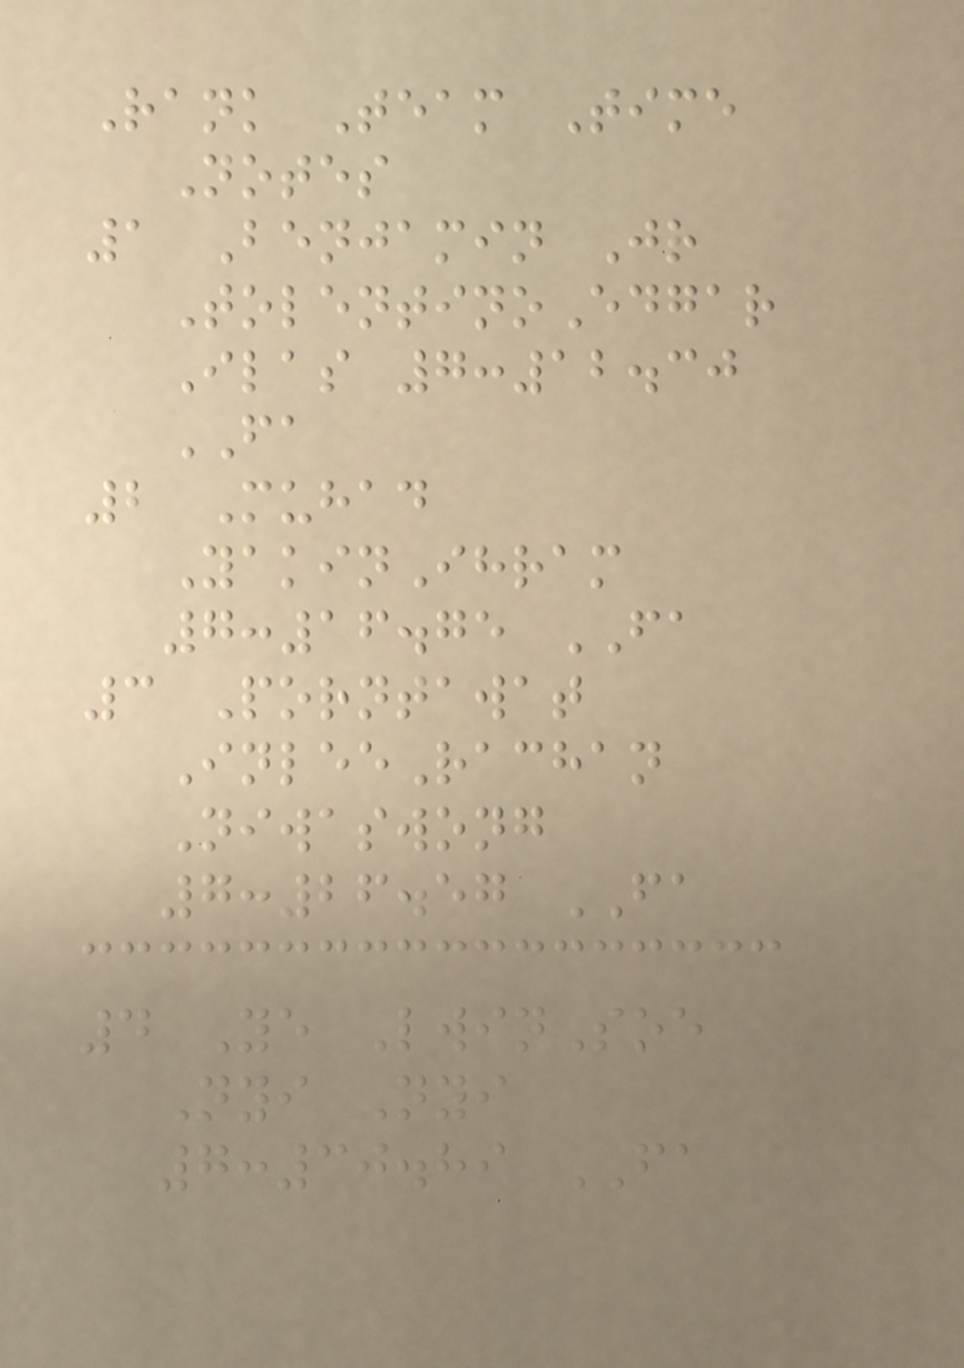Rank Team Time
Notes
1 Benjamin Jr
TolentinoEdgar
Ilas 7:12.30
FA
2 Muhad
YakinIhram
7:16.75 FA
3 Porntawat
InleeRachan
Niwaswong
7:26.57 FA
4 Ye LwinSoe
Nyi Nyi
7:30.89 FA
